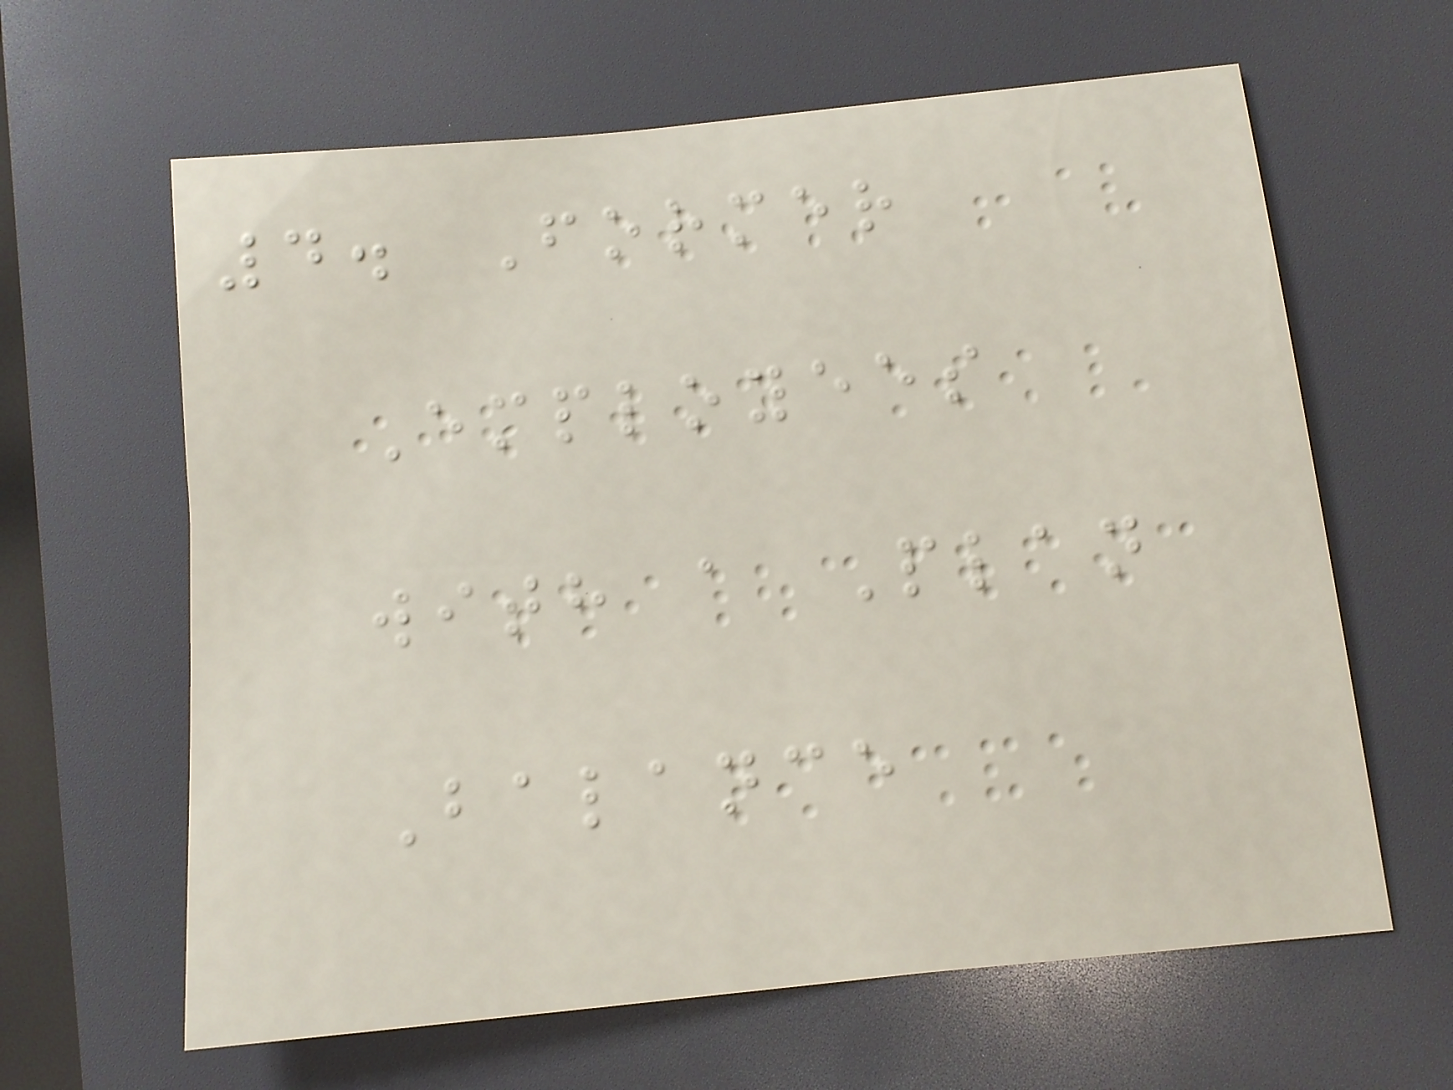4. Former
Employees
with a Plan
Balance
